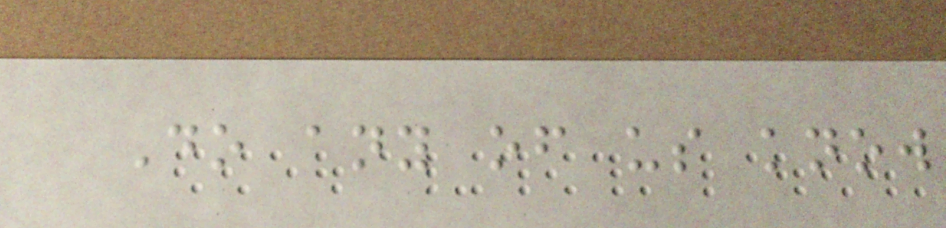Do any of us know
